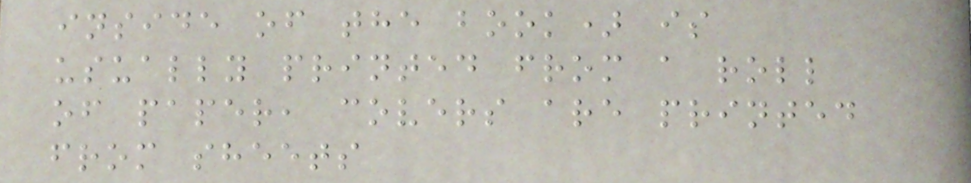inside of the book) is
usually printed from a roll
of paper, covers are printed
from sheets
